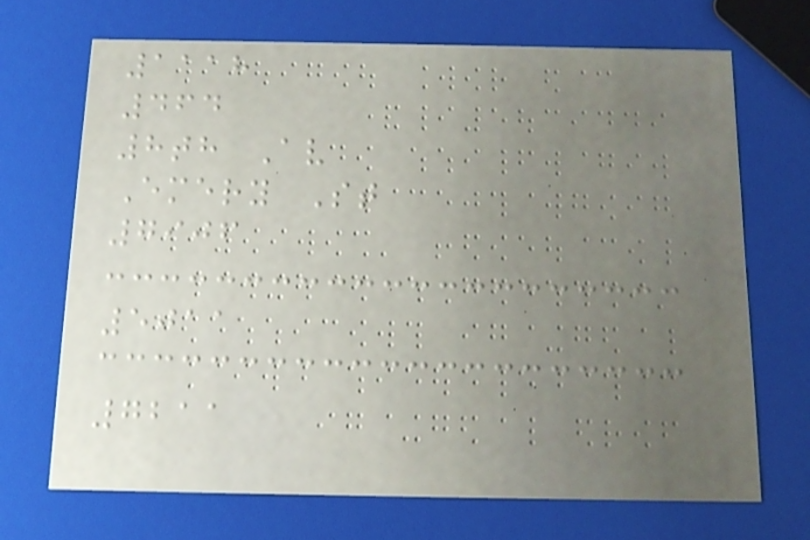1118
464
8th Av
Emery St
7906
5011
7211
